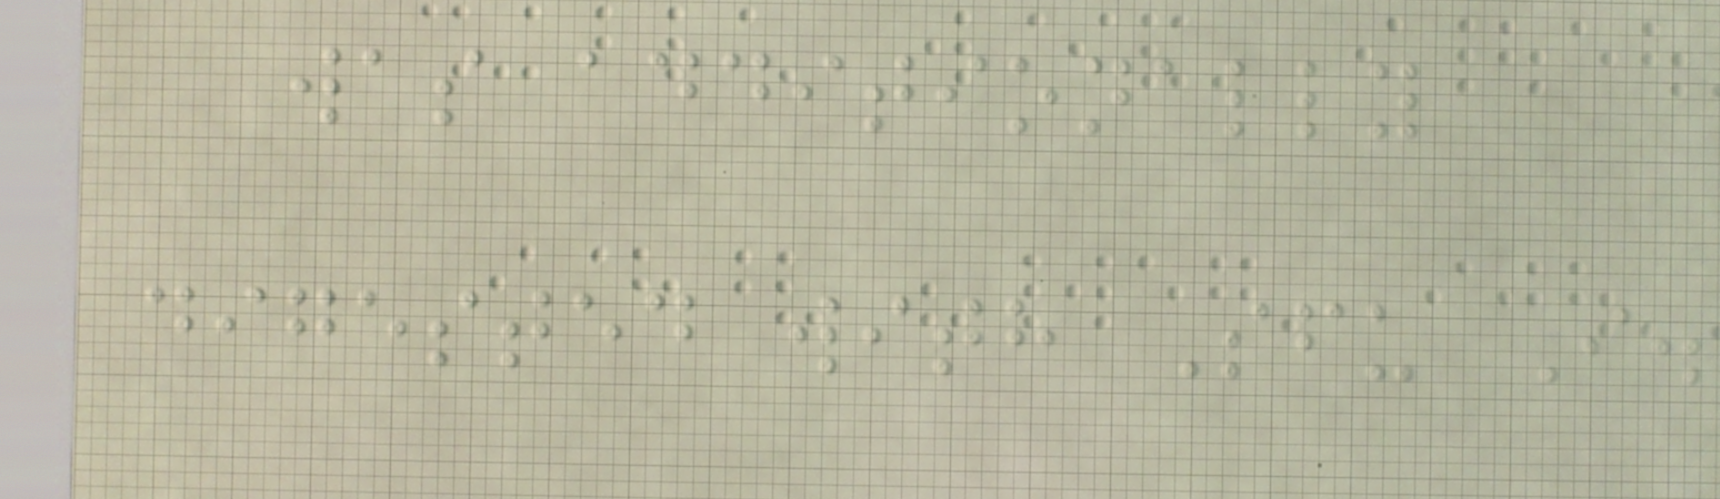was additionally
digested with Sfu I.
